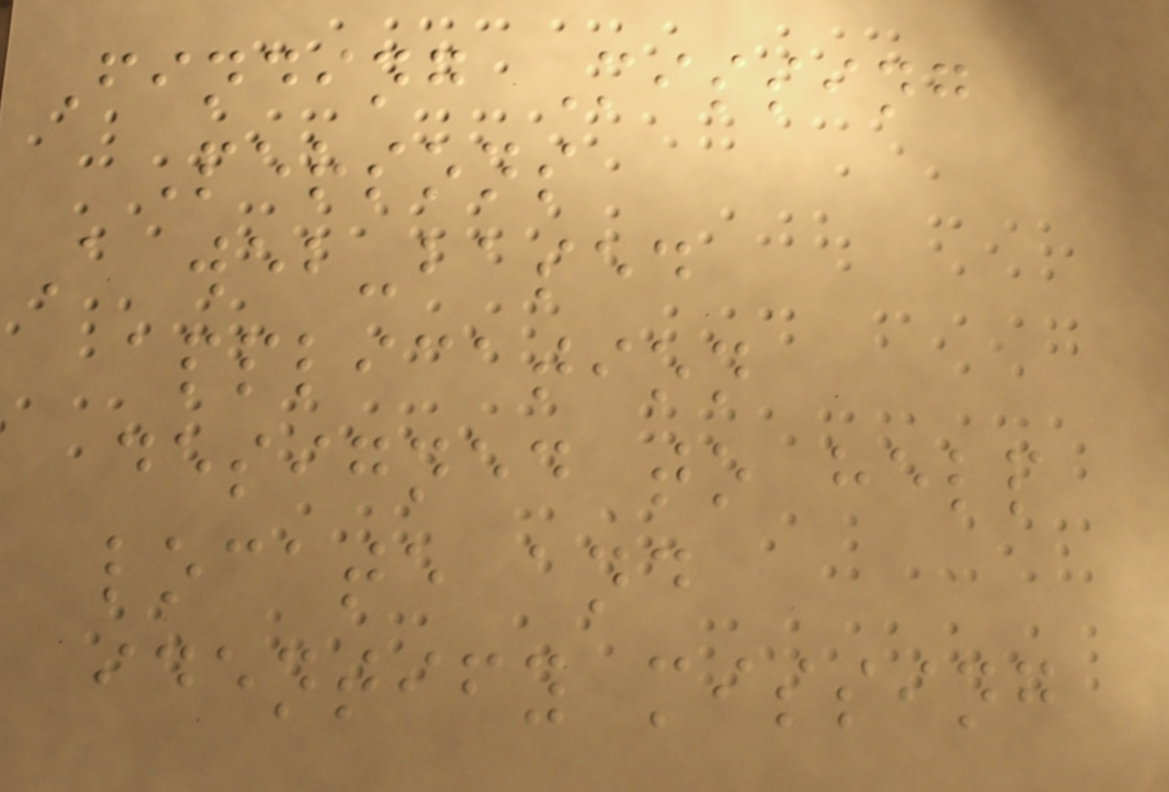Finding Missing
Persons
A web-based
application
designed to help
locate and
identify missing
